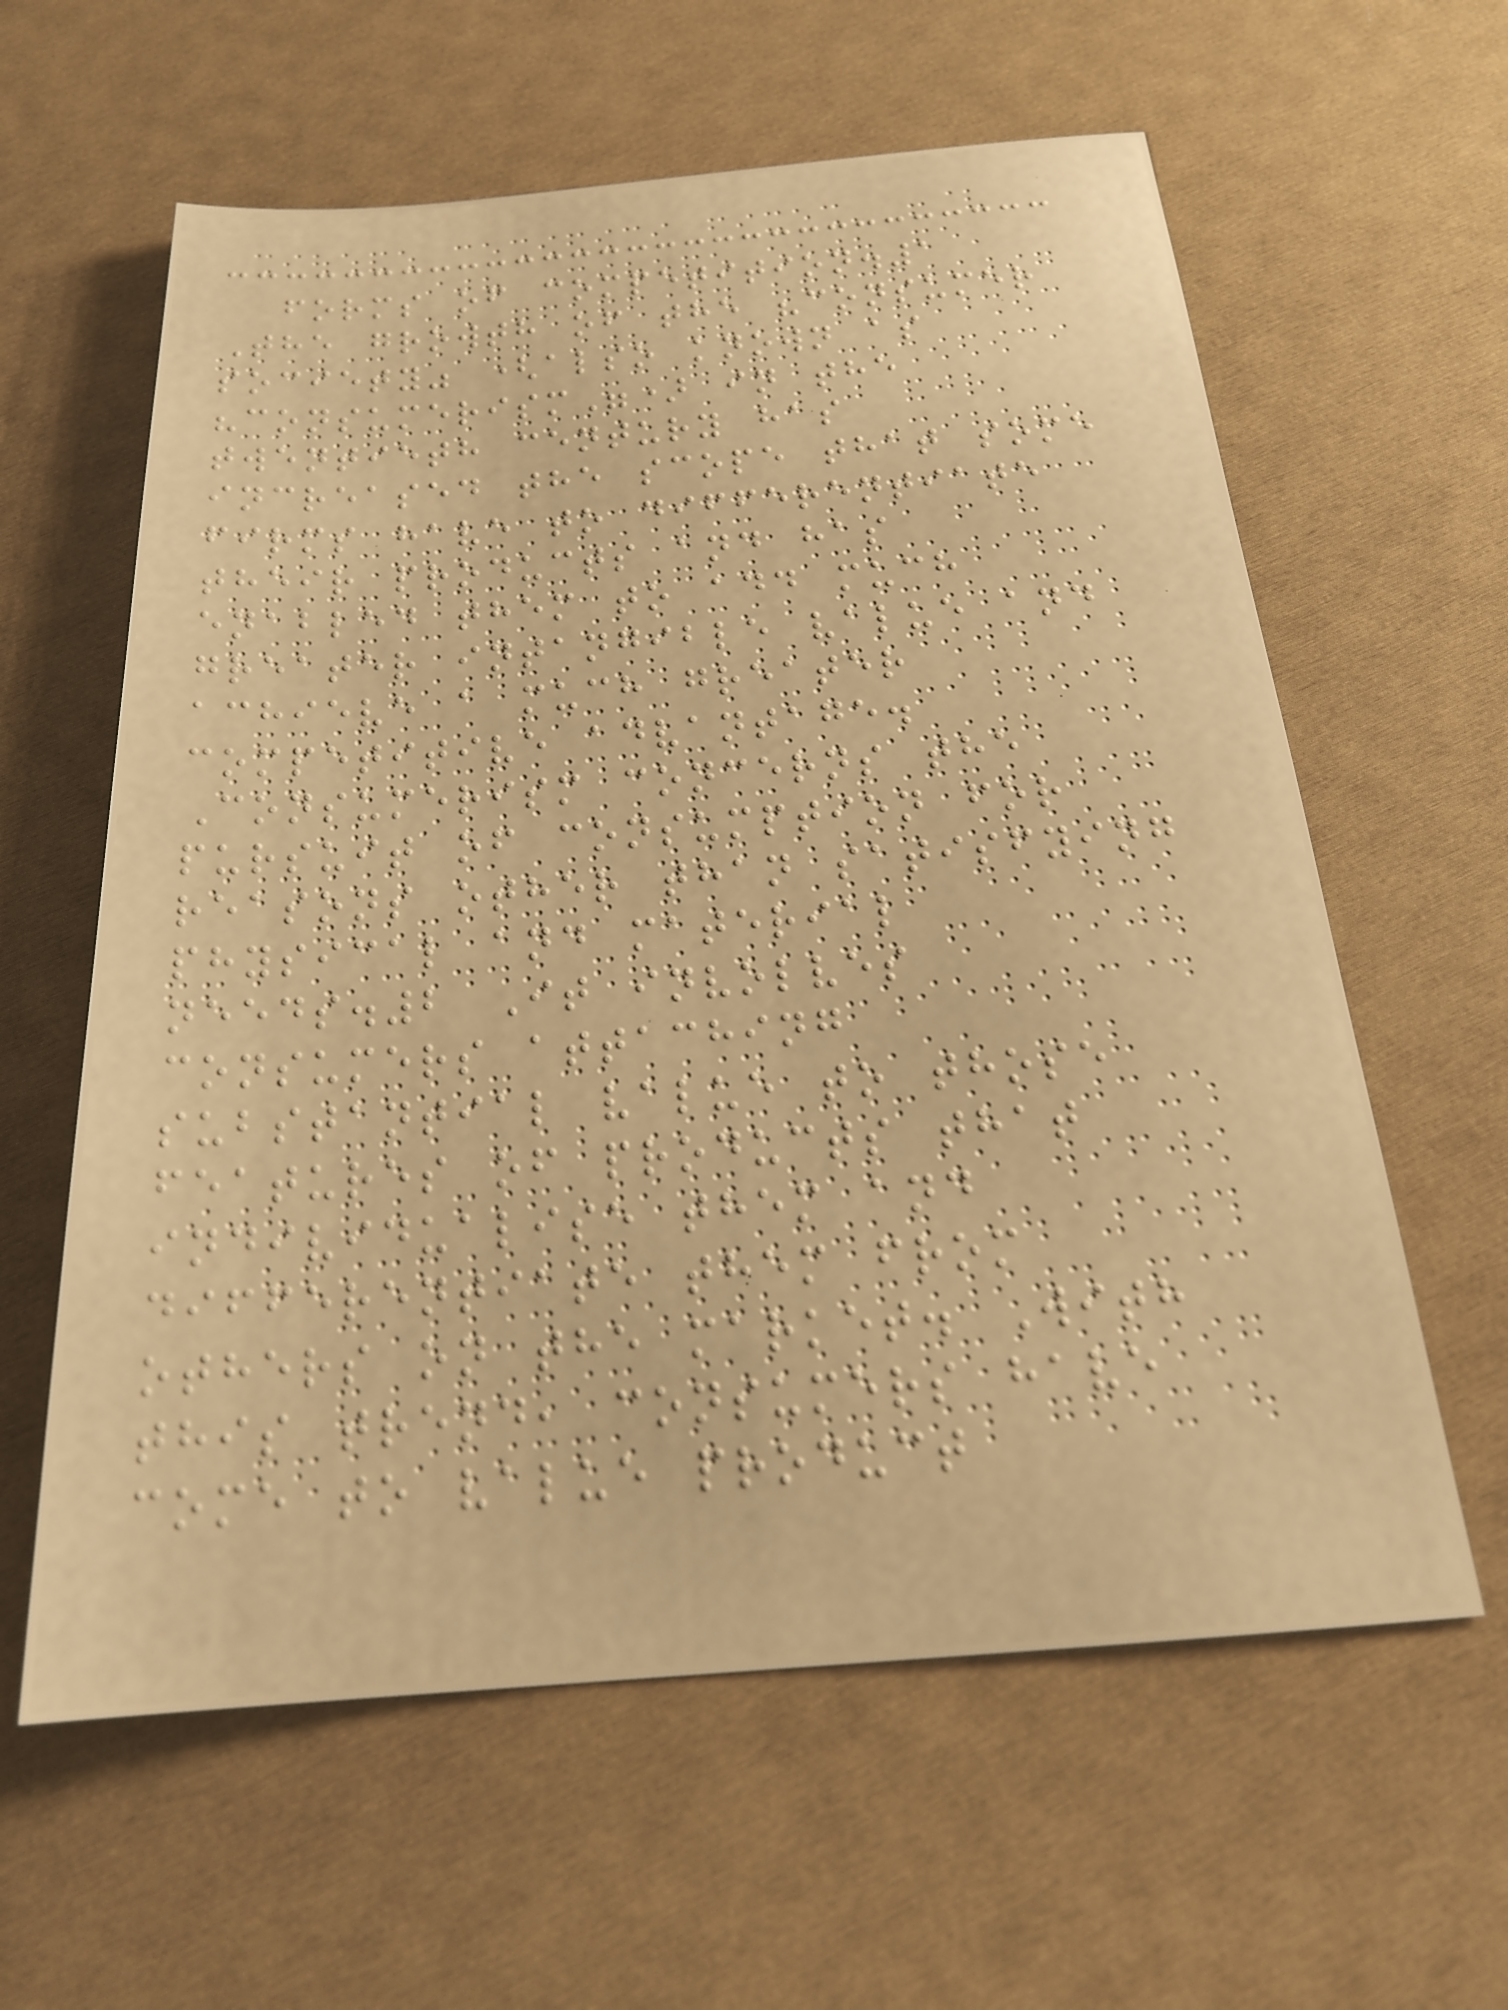forms of competition.1
The growth of the "consumer
society" (also known as
"consumerism") in the
twentieth century has
increased the scope that some
firms have to differentiate
their products and has
enabled them to add much
greater intangible value and
achieve a much greater
competitive advantage.
Consumerism concerns the
pursuit of consumption for
reasons other than satisfying
physical and material
needs.2 It involves
consumers attaching
substantial value to those
features of products that
individualise them and
differentiate them from
others on the market. With
this trend, consumers have
come to value product
